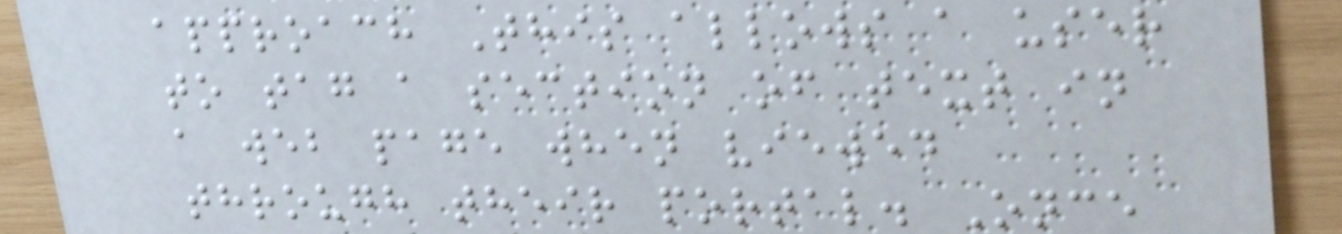approach This allows a user
to tag a section of text in
a web page when viewed
through their portal. Once
